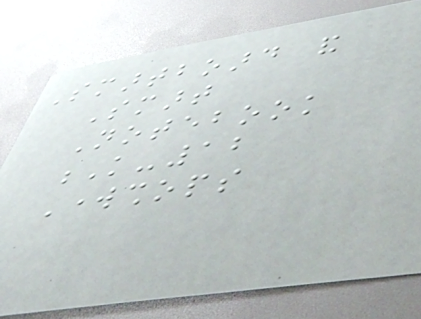Smartboard and
Smart
Notebook
K-12
Workshops
